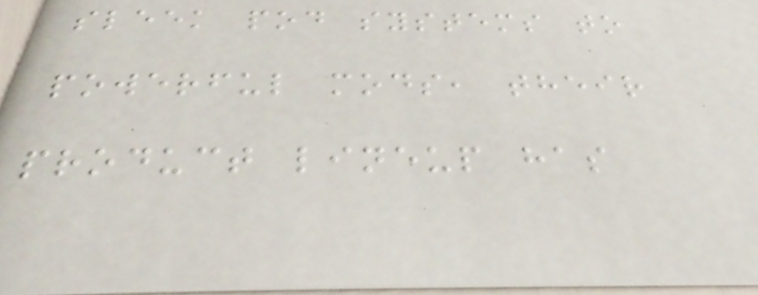sleek pod systems to
powerful mods, their
product lineup has
